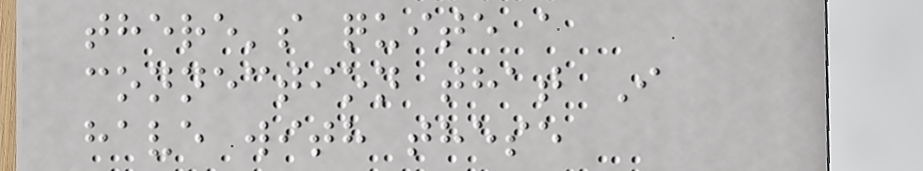there's quite a
connection that I
have with these
